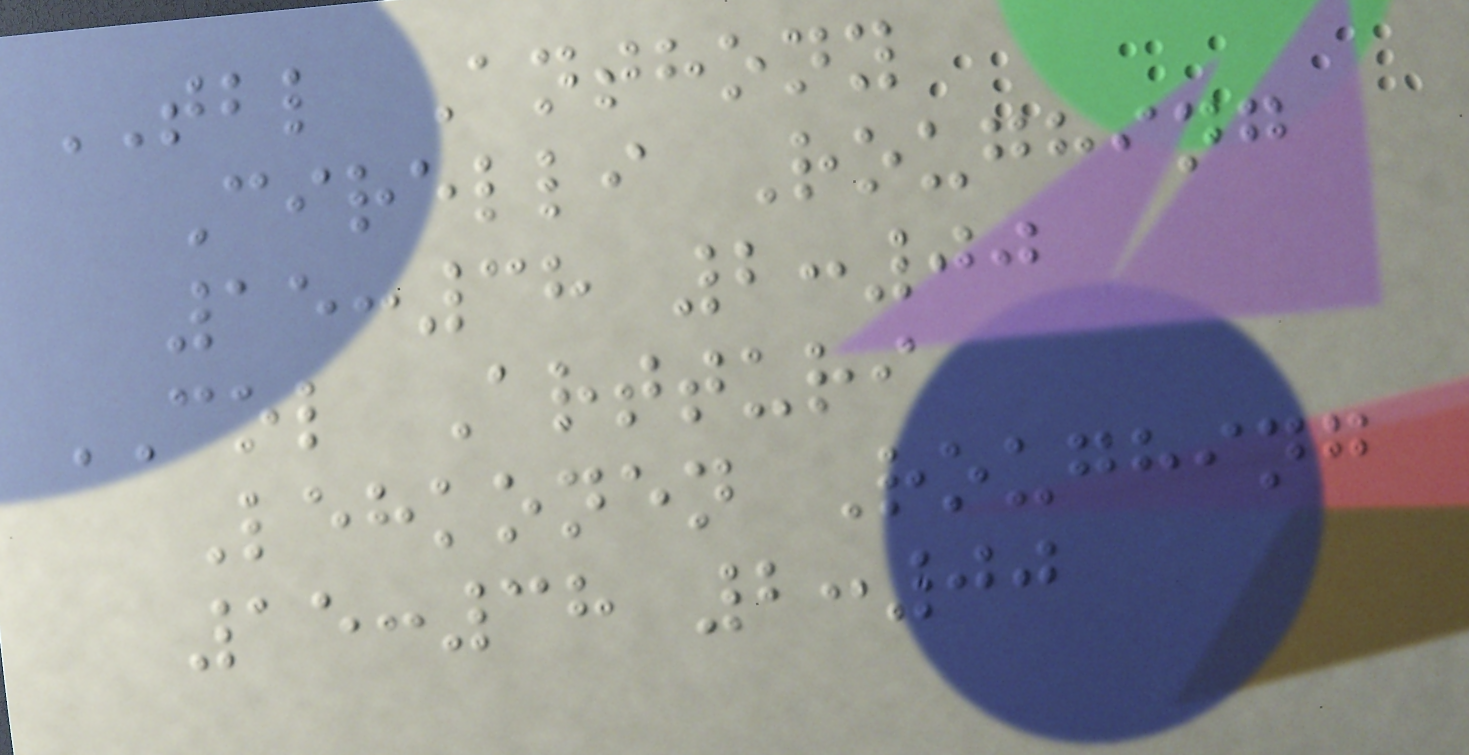TBL Anthony
Cirelli Roughing
15:38 2:00
COL Artturi
Lehkonen Roughing
15:38 2:00
